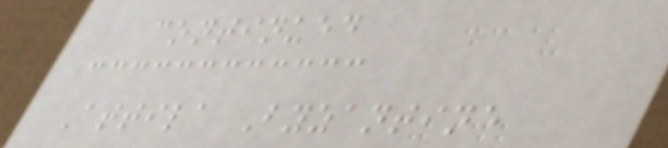continued
Attila Byzantine
